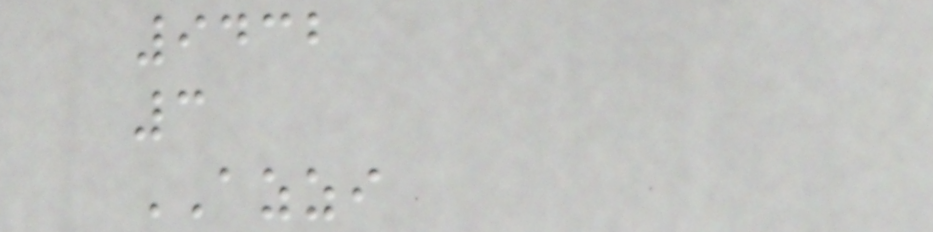9432
3
AZZI
